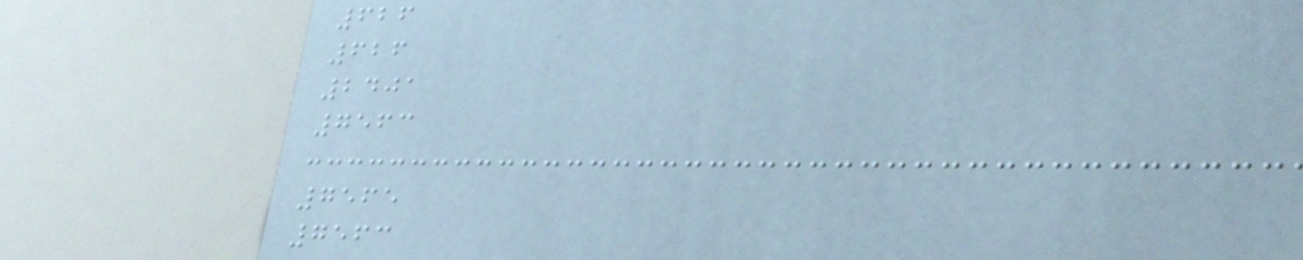626
626
2401
7563
7565
7563
